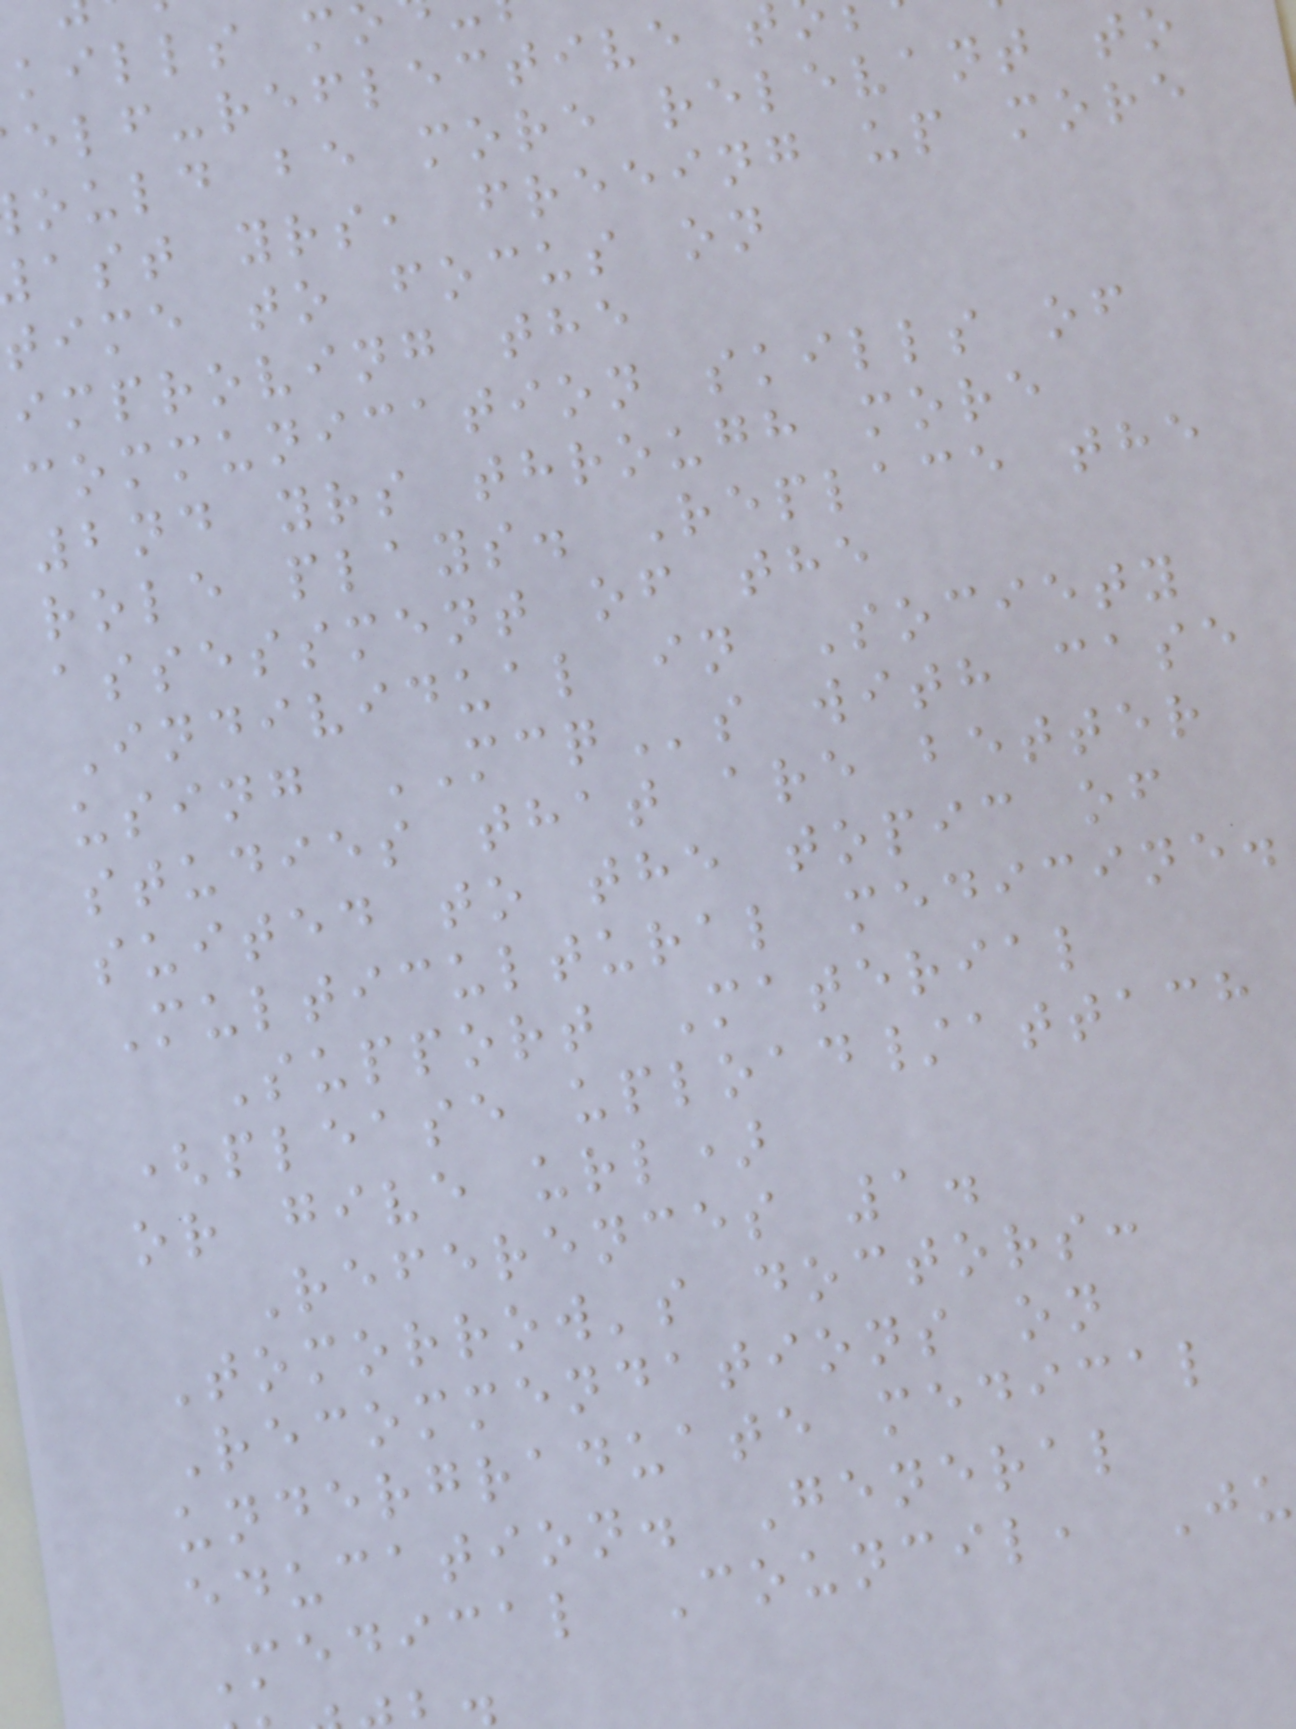kills m
elf-reflective t
ould be more relevant to
ast yrs, freeing up more
time to focus on
improving the
communication skills of
2nd yrs through more
role plays. Replace the
assessment of the
Individual in Society
using MCQs with case
studies that are better
suited to the topic of
Multicultural medicine.
Support Material
(please upload/attach
or give url)
References 1.
Tomorrow's doctors:
Recommendations on
undergraduate medical
education. General
Medical Council, Ju
